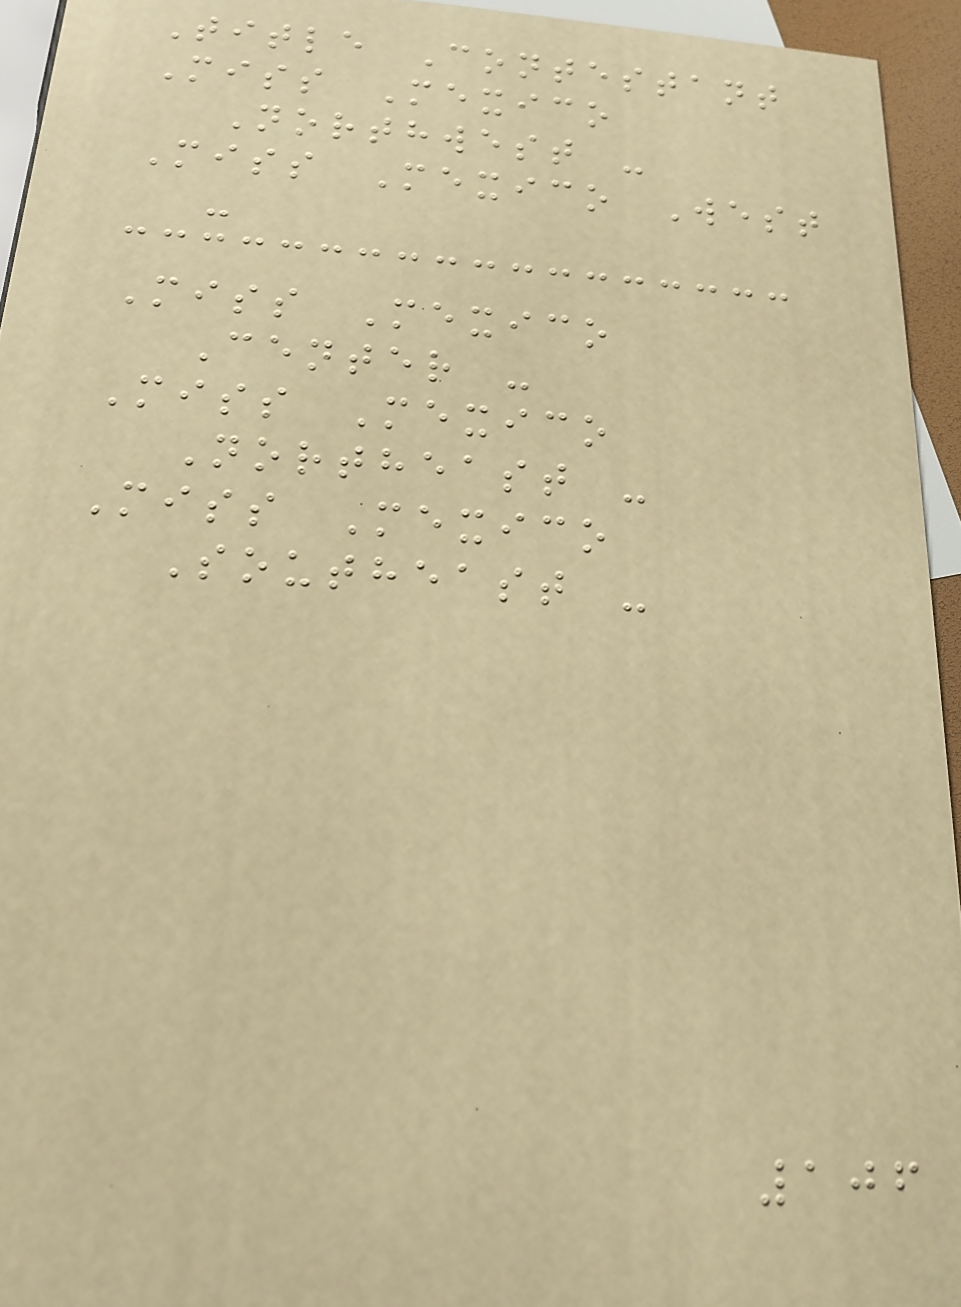Title Contestant
Miss Mexico
Northwest -
Miss Mexico West
-
Miss Mexico
Center -
Miss Mexico
Northeast -
Miss Mexico
Southeast -
106
